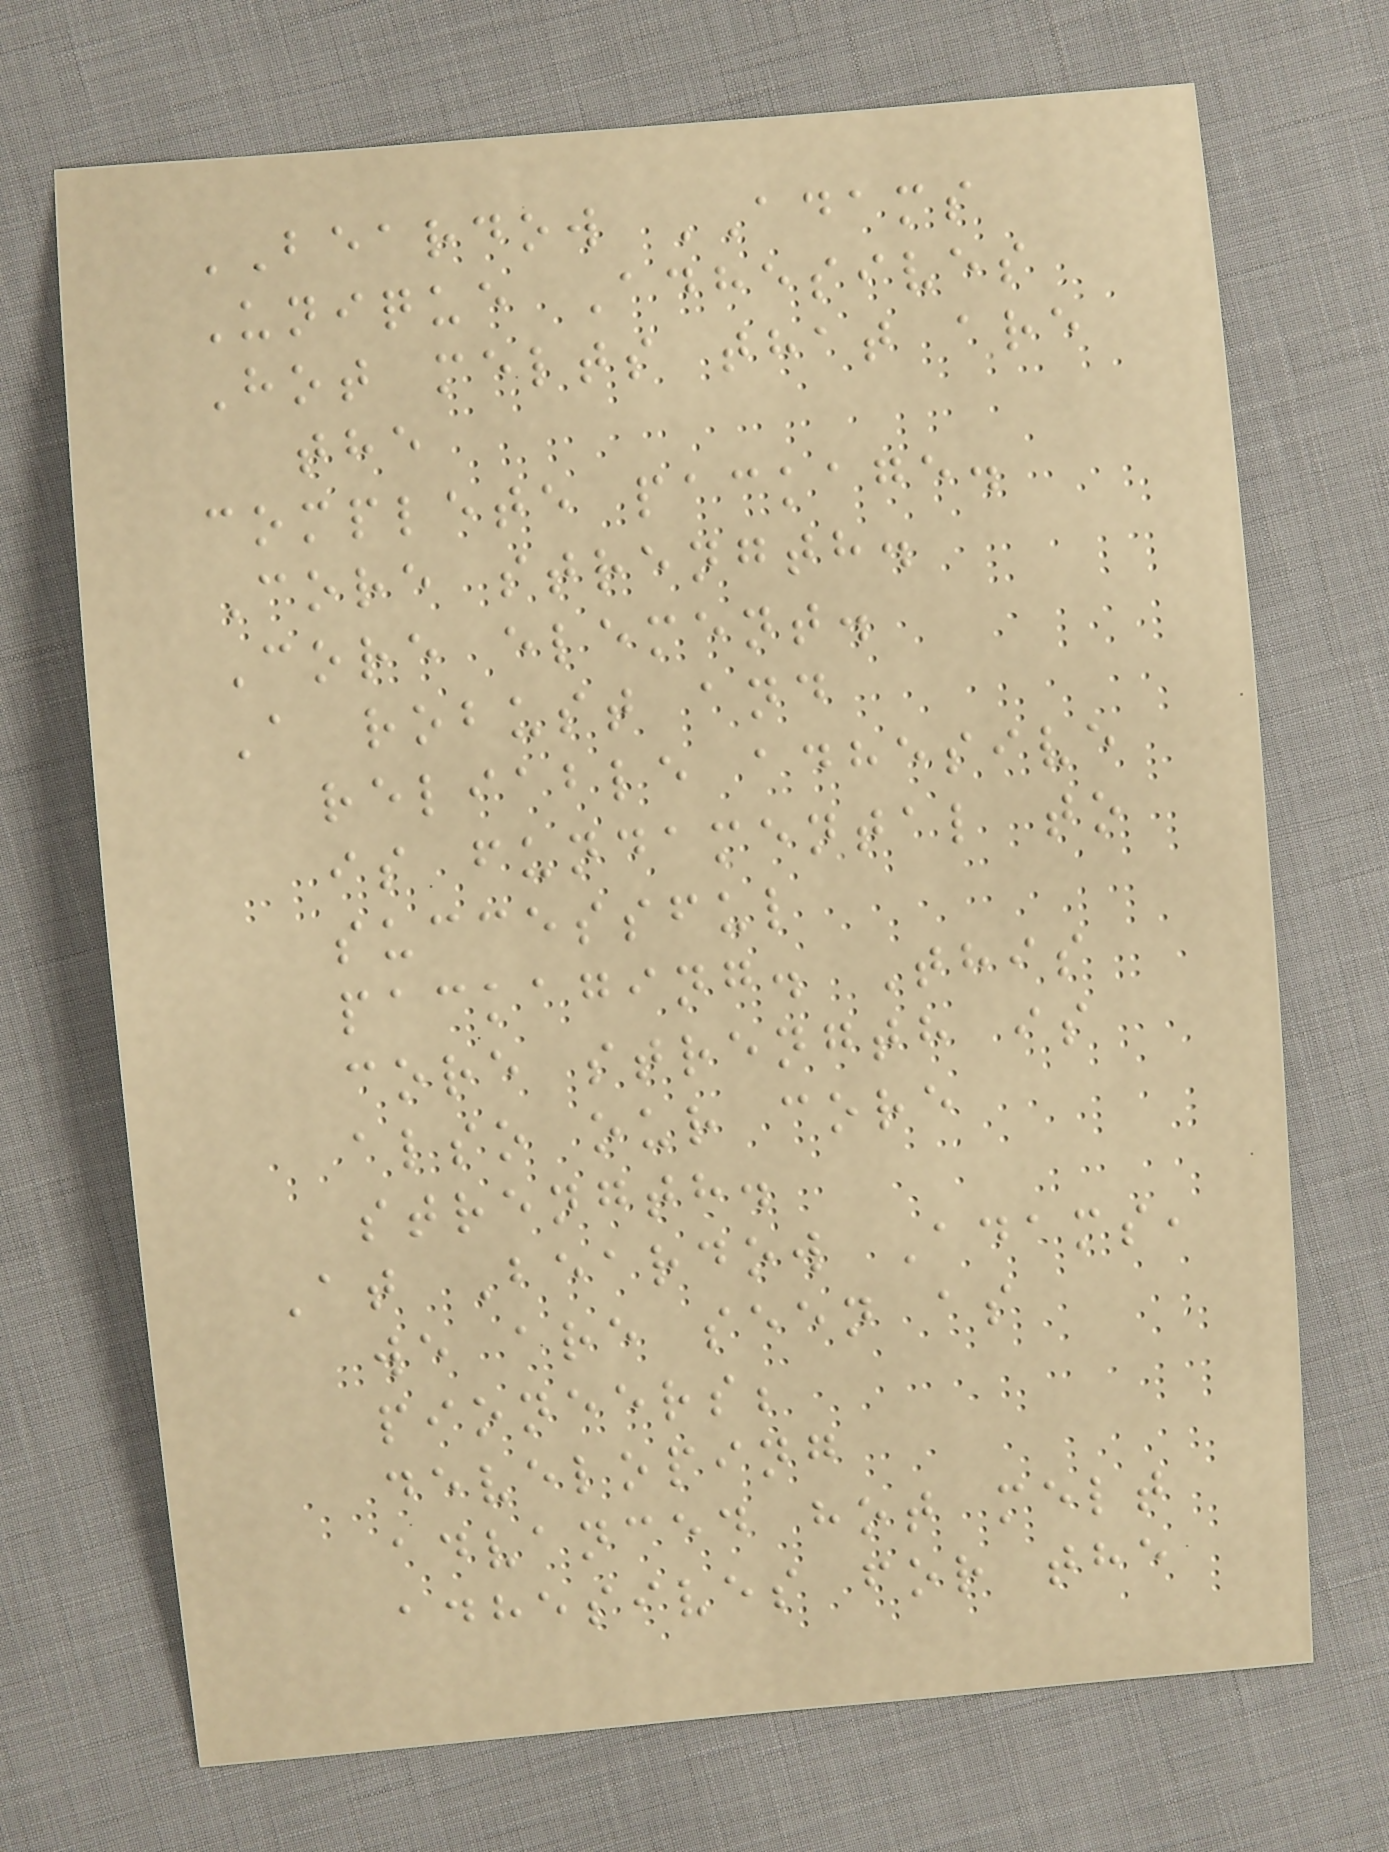BEARDOW ADAMS
Unique Adhesives
Hot melts that are
the
complete package.
Core strength.
Core element.
A robust and
reliable adhesive
is fundamental to
successful
packaging. This
core strength is
also our core
strength.
At Beardow Adams,
we are seen as
pioneers;
developing
advanced hot melt
adhesives for the
